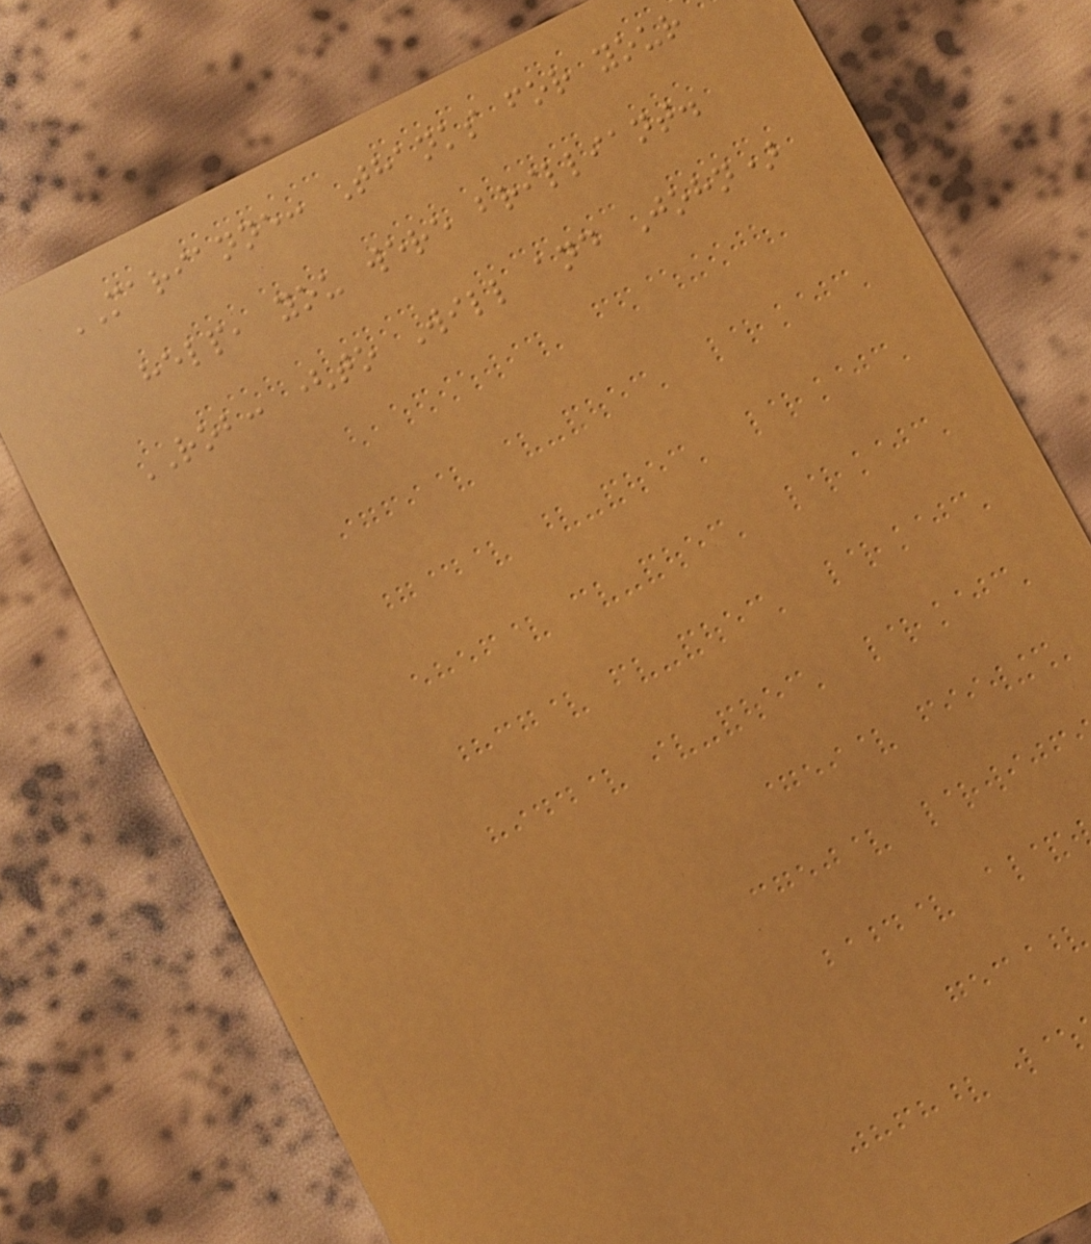MARIANNE: Thanks for your
help, you were brilliant.
ROB: (to Will and John)
